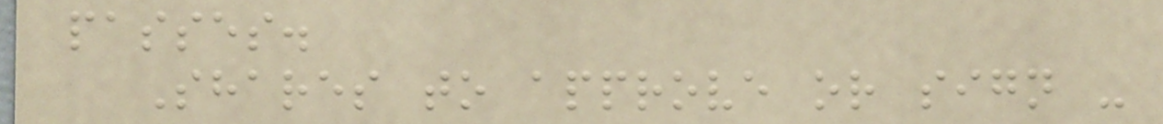passes.
Shares to approve or sign -
